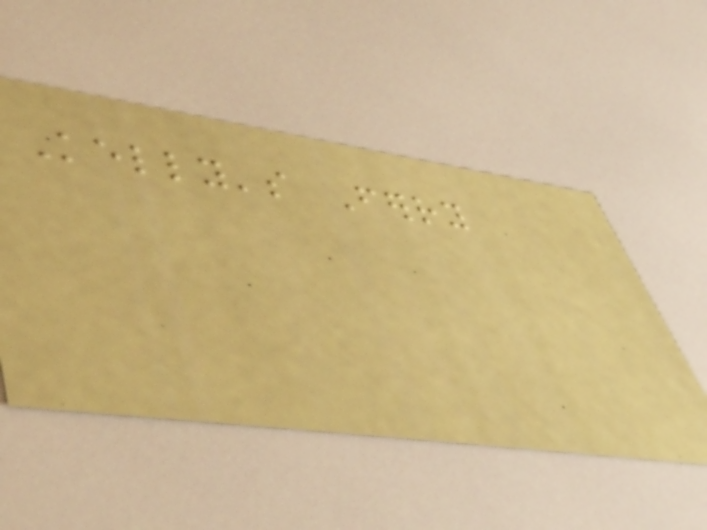Kelly's Ferry
